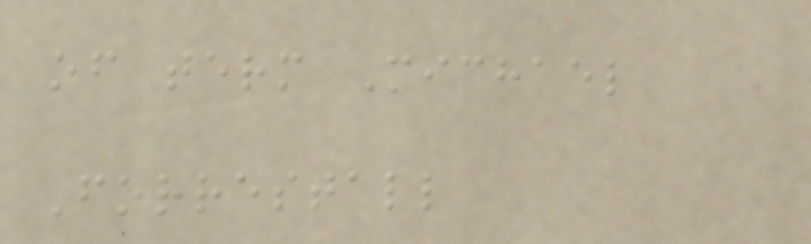of term Michael
Forrestall
